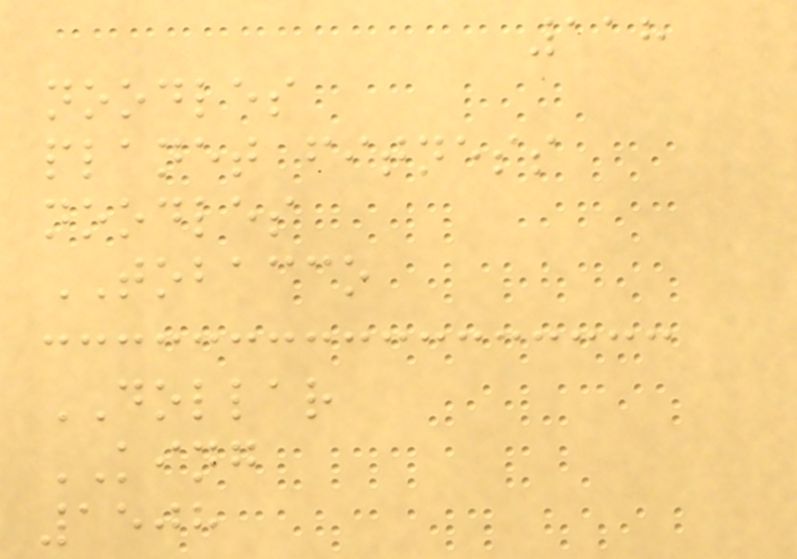118
noodles
planet fitness
noodles
TOBACCO
DOLLAR
KING
1508
